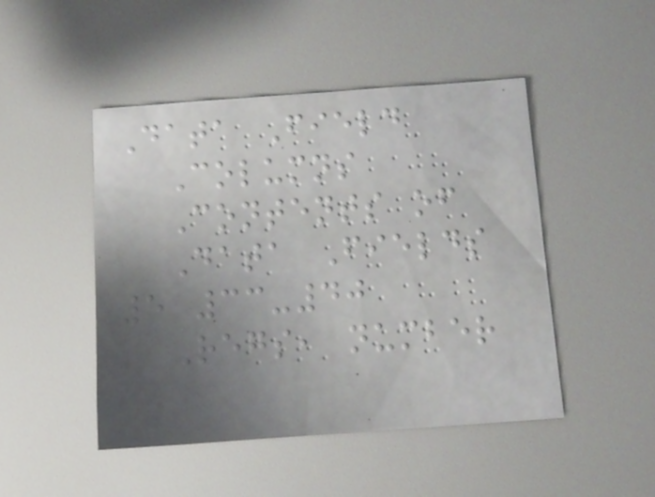Data Field
Columns
Contents of
Data Fields
5 33-40
Regs, number
